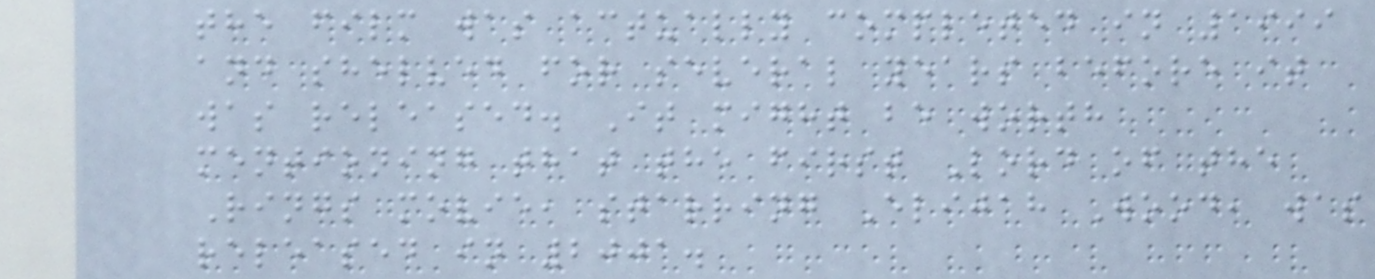the film was actually completed in 1999
and shelved for several years before it
was released. It might be worth
mentioning that the first Lord of the
Rings movie, starring Elijah Wood, was
released in 2001.
